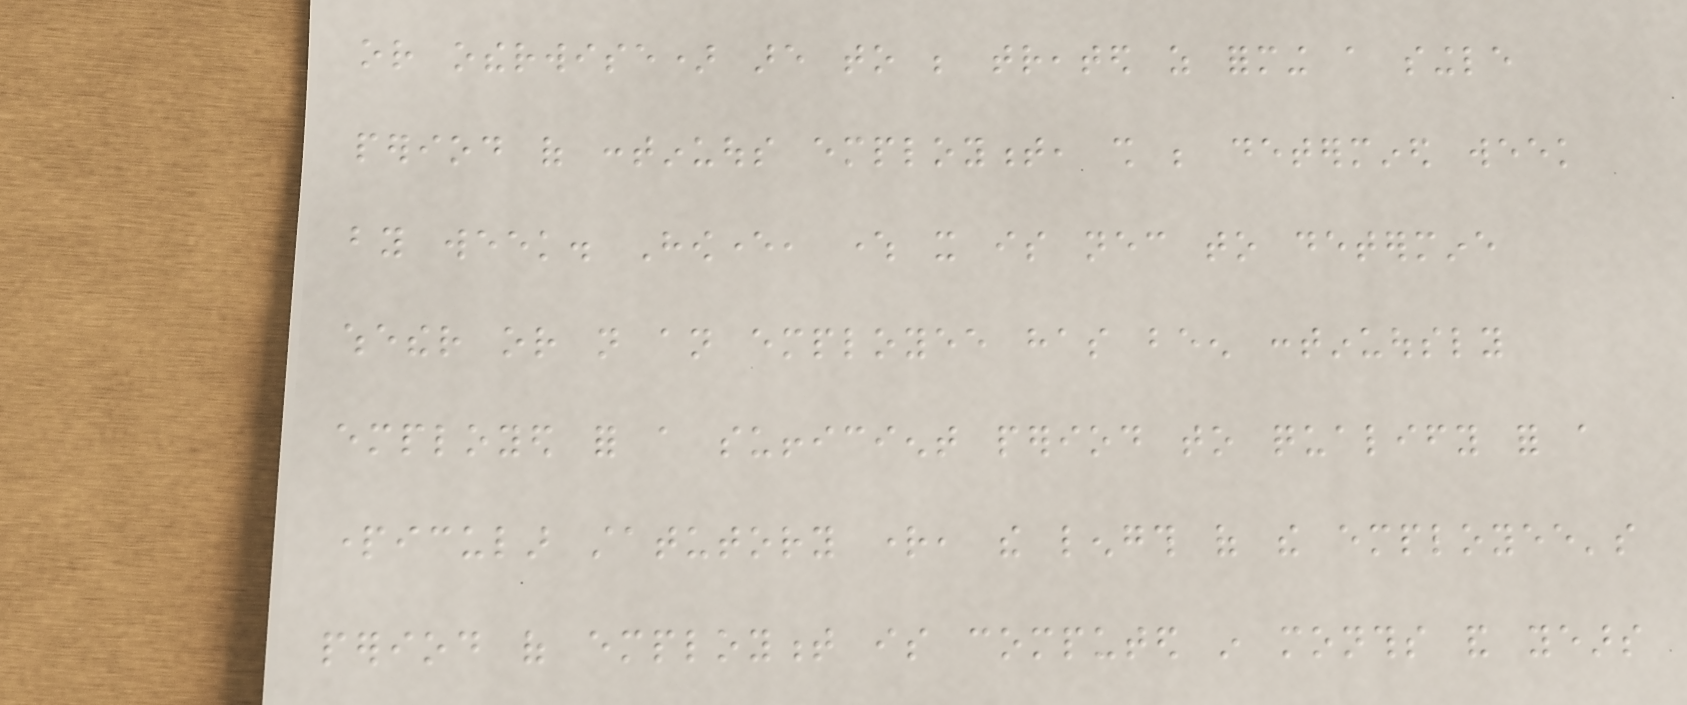or otherwise) are to be treated as forming a single
period of continuous employment, shall be determined week
by week. However, where it is necessary to determine
whether or not an employee has been continuously
employed for a sufficient period to qualify for a
particular statutory right, the length of the employee's
period of employment is computed in months and years
